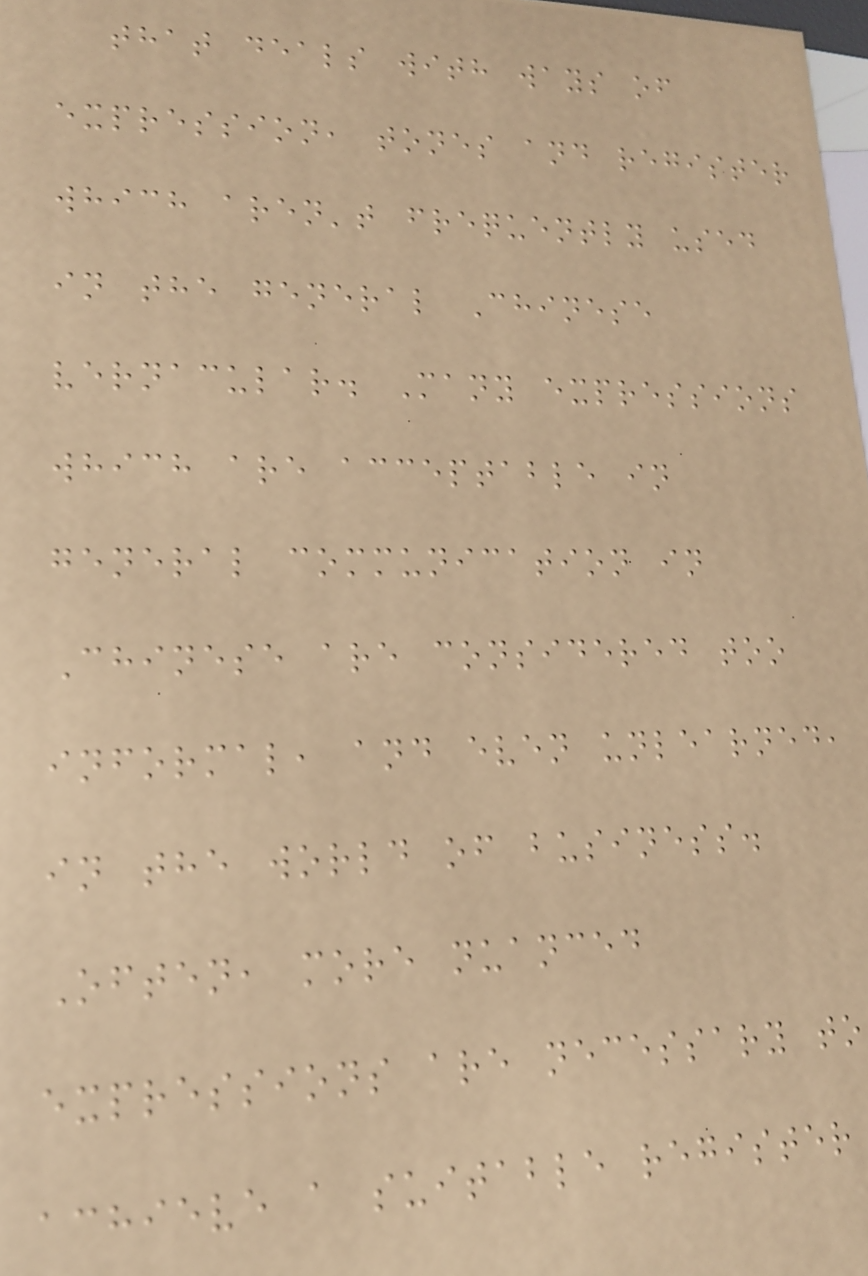that deals with ways of
expression, tones and register
which aren't frequently used
in the general Chinese
vernacular. Many expressions
which are acceptable in
general communication in
Chinese are considered too
informal, and even unlearned,
in the world of business.
Often, more nuanced
expressions are necessary to
achieve a suitable register
